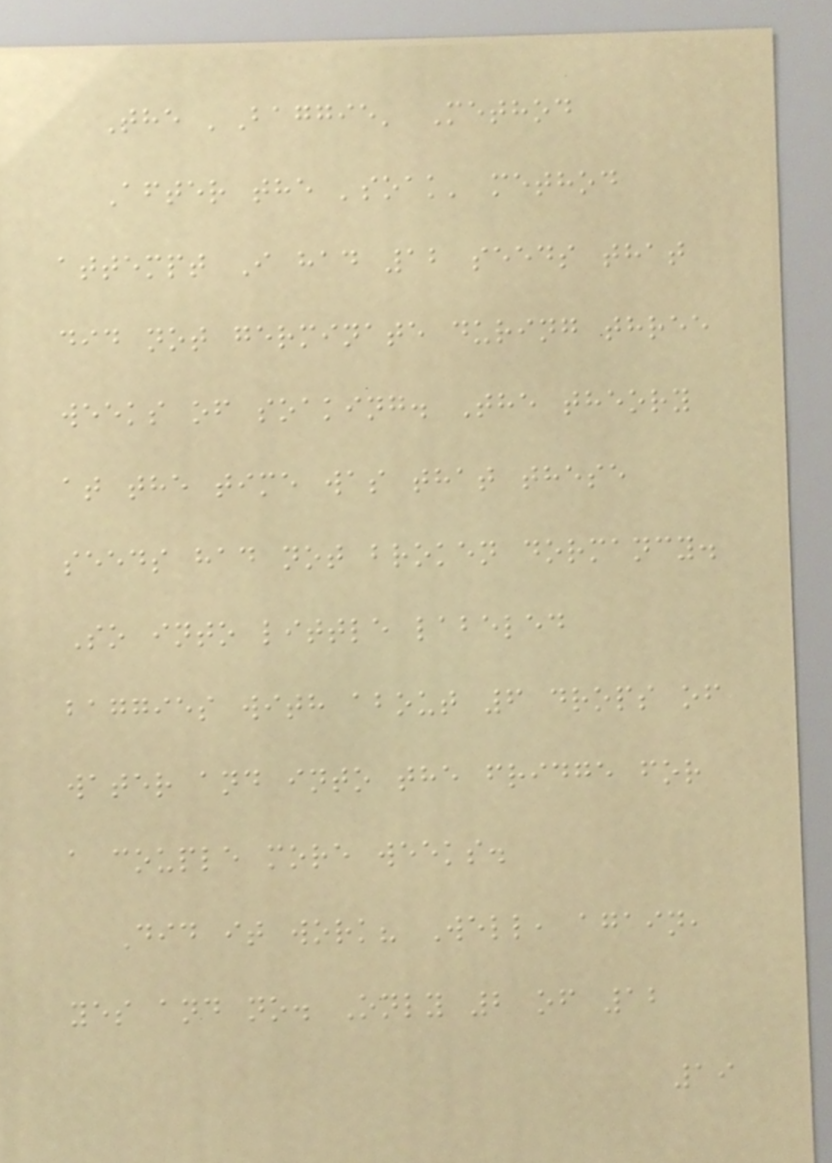The 'Baggie' Method
After the 'soak' method
attempt I had 12 seeds that
did not germinate during three
weeks of soaking. The theory
at the time was that these
seeds had not broken dormancy.
So into little labeled
baggies with about 6 drops of
water and into the fridge for
a couple more weeks.
Did it work? Well, again,
yes and no. Only 2 of 12
19
